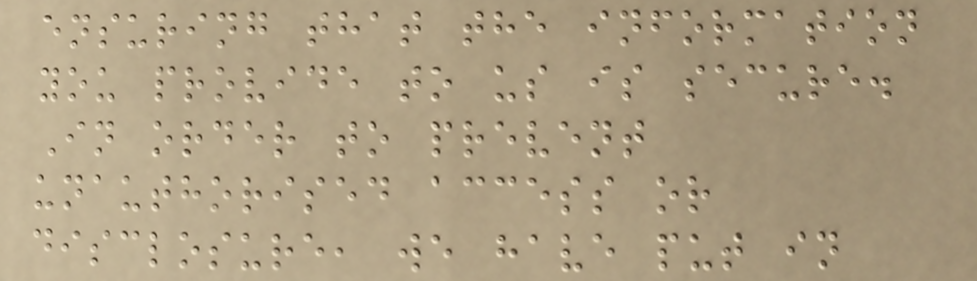ensuring that the information
you provide to us is secure.
In order to prevent
unauthorised access or
disclosure, we have put in
